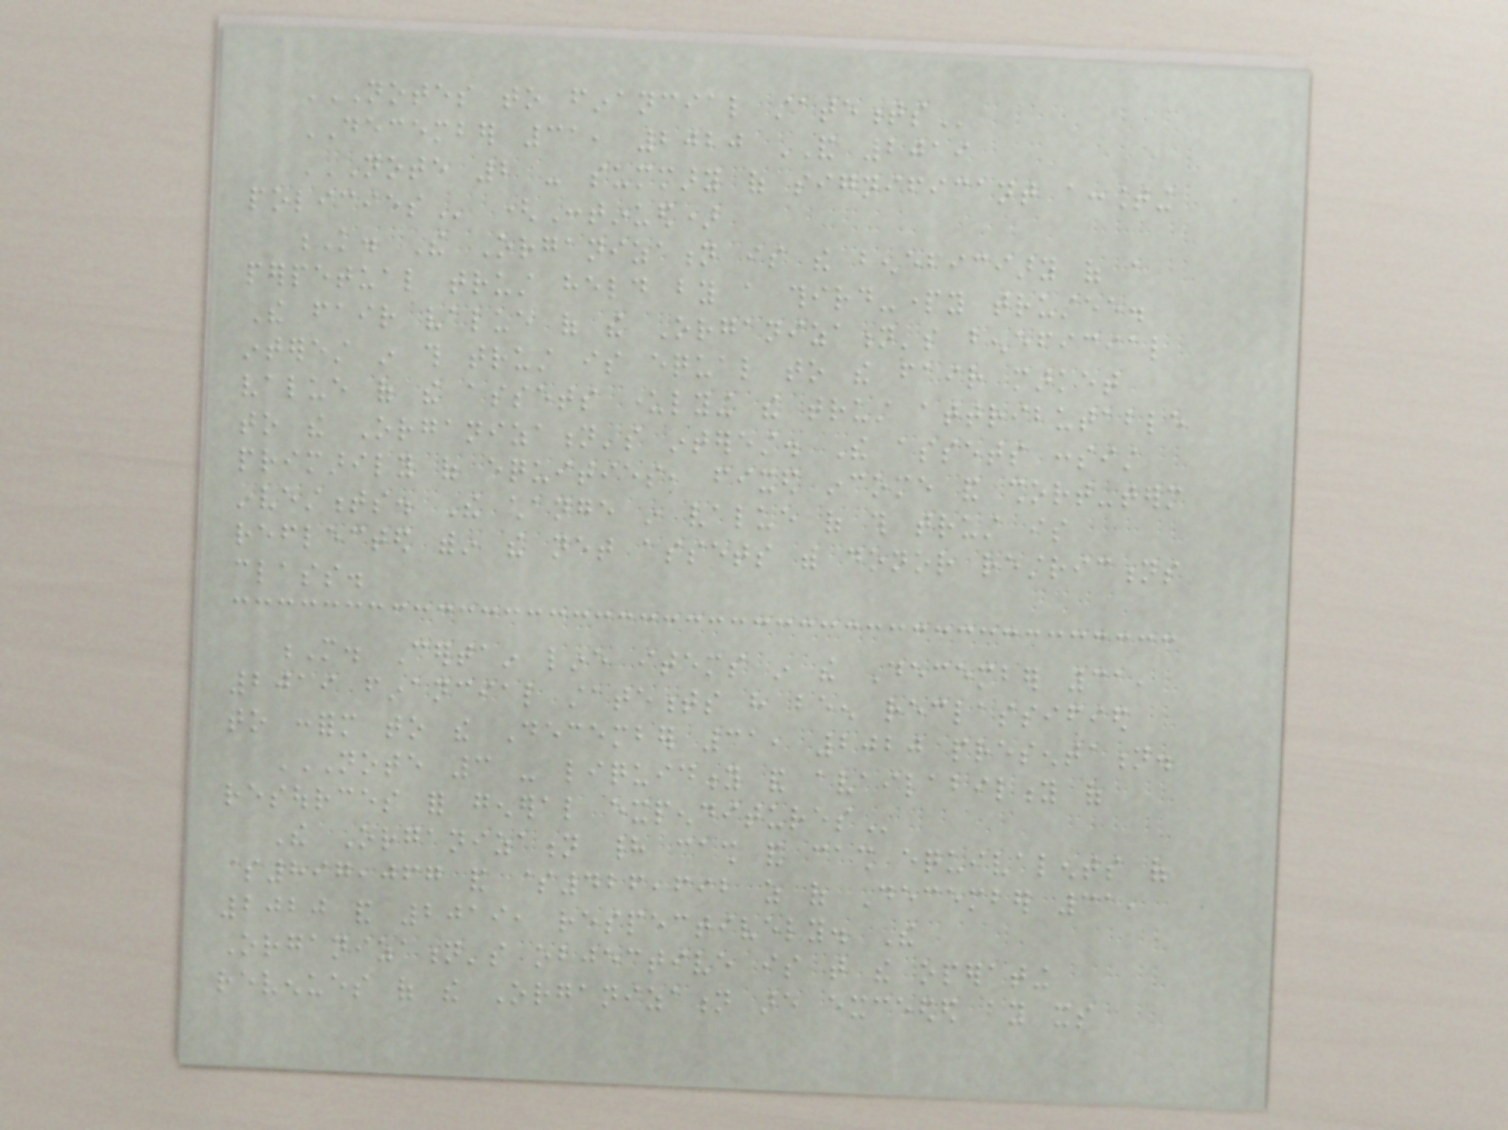NOTES TO FINANCIAL STATEMENTS
DECEMBER 31, 2020 AND 2019
NOTE 2 - SUMMARY OF SIGNIFICANT ACCOUNTING
POLICIES (Continued)
K. The Organization is the beneficiary of a
perpetual trust held by a third-party trustee.
The fair value of the Organization's beneficial
interest in this trust is equal to the fair market
value of the assets underlying the trust attributable
to the Organization's interest. The assets consist
primarily of equities, fixed income and short-term
investments. The change in value of this trust is
reflected within the net assets with donor restrictions
class.
M. Certain line items in the December 31,
2019 financial statements have been reclassified
to conform to the December 31, 2020 presentation.
NOTE 3 - LIQUIDITY AND AVAILABILITY OF
RESOURCES FOR GENERAL EXPENDITURES
The Organization had cash and cash equivalents of
$897,067 and $426,692 as of December 31,
2020 and 2019, respectively. The
Organization's objective is that the operating
revenues of the Organization are exceeded by its
